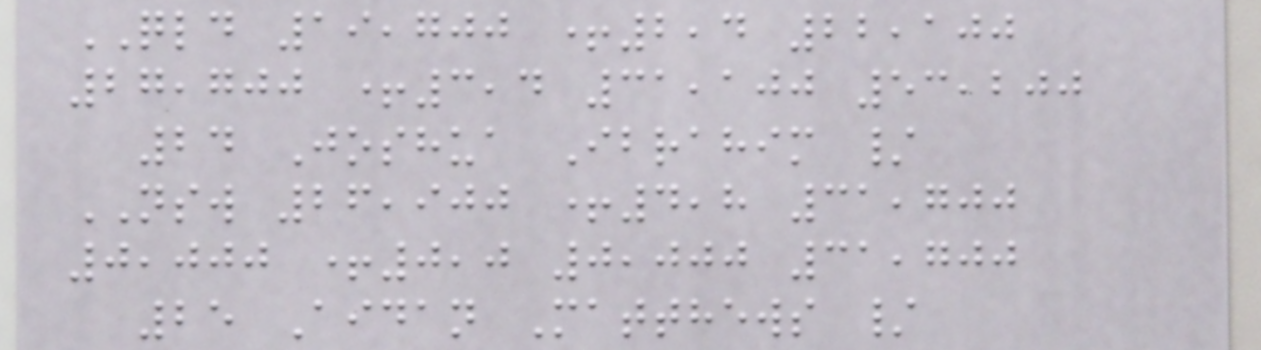QLD 19,700 +2,4 22,100
27,700 +3,4 31,100 53,200
24 Joshua Ibrahim /
NSW 26,900 +4,8 31,700
0,000 +0,0 0,000 31,700
25 Aidan Matthews /
